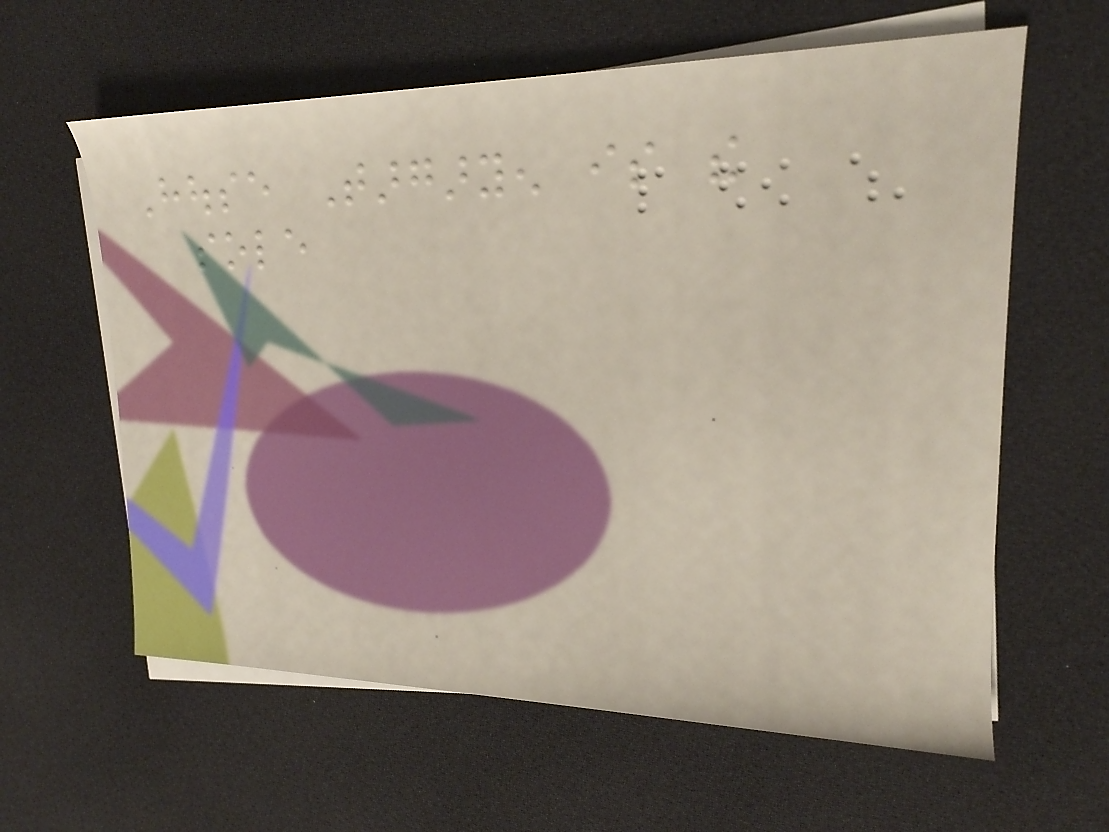House Targaryen is the
sole
